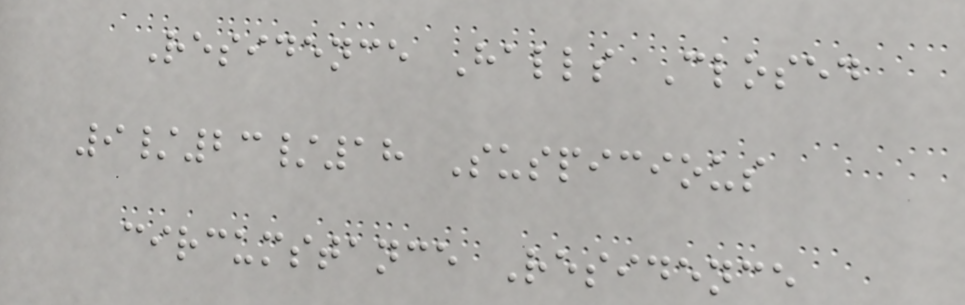Residence Halls Closed
9/23/18 Suspicious
circumstance Residence
